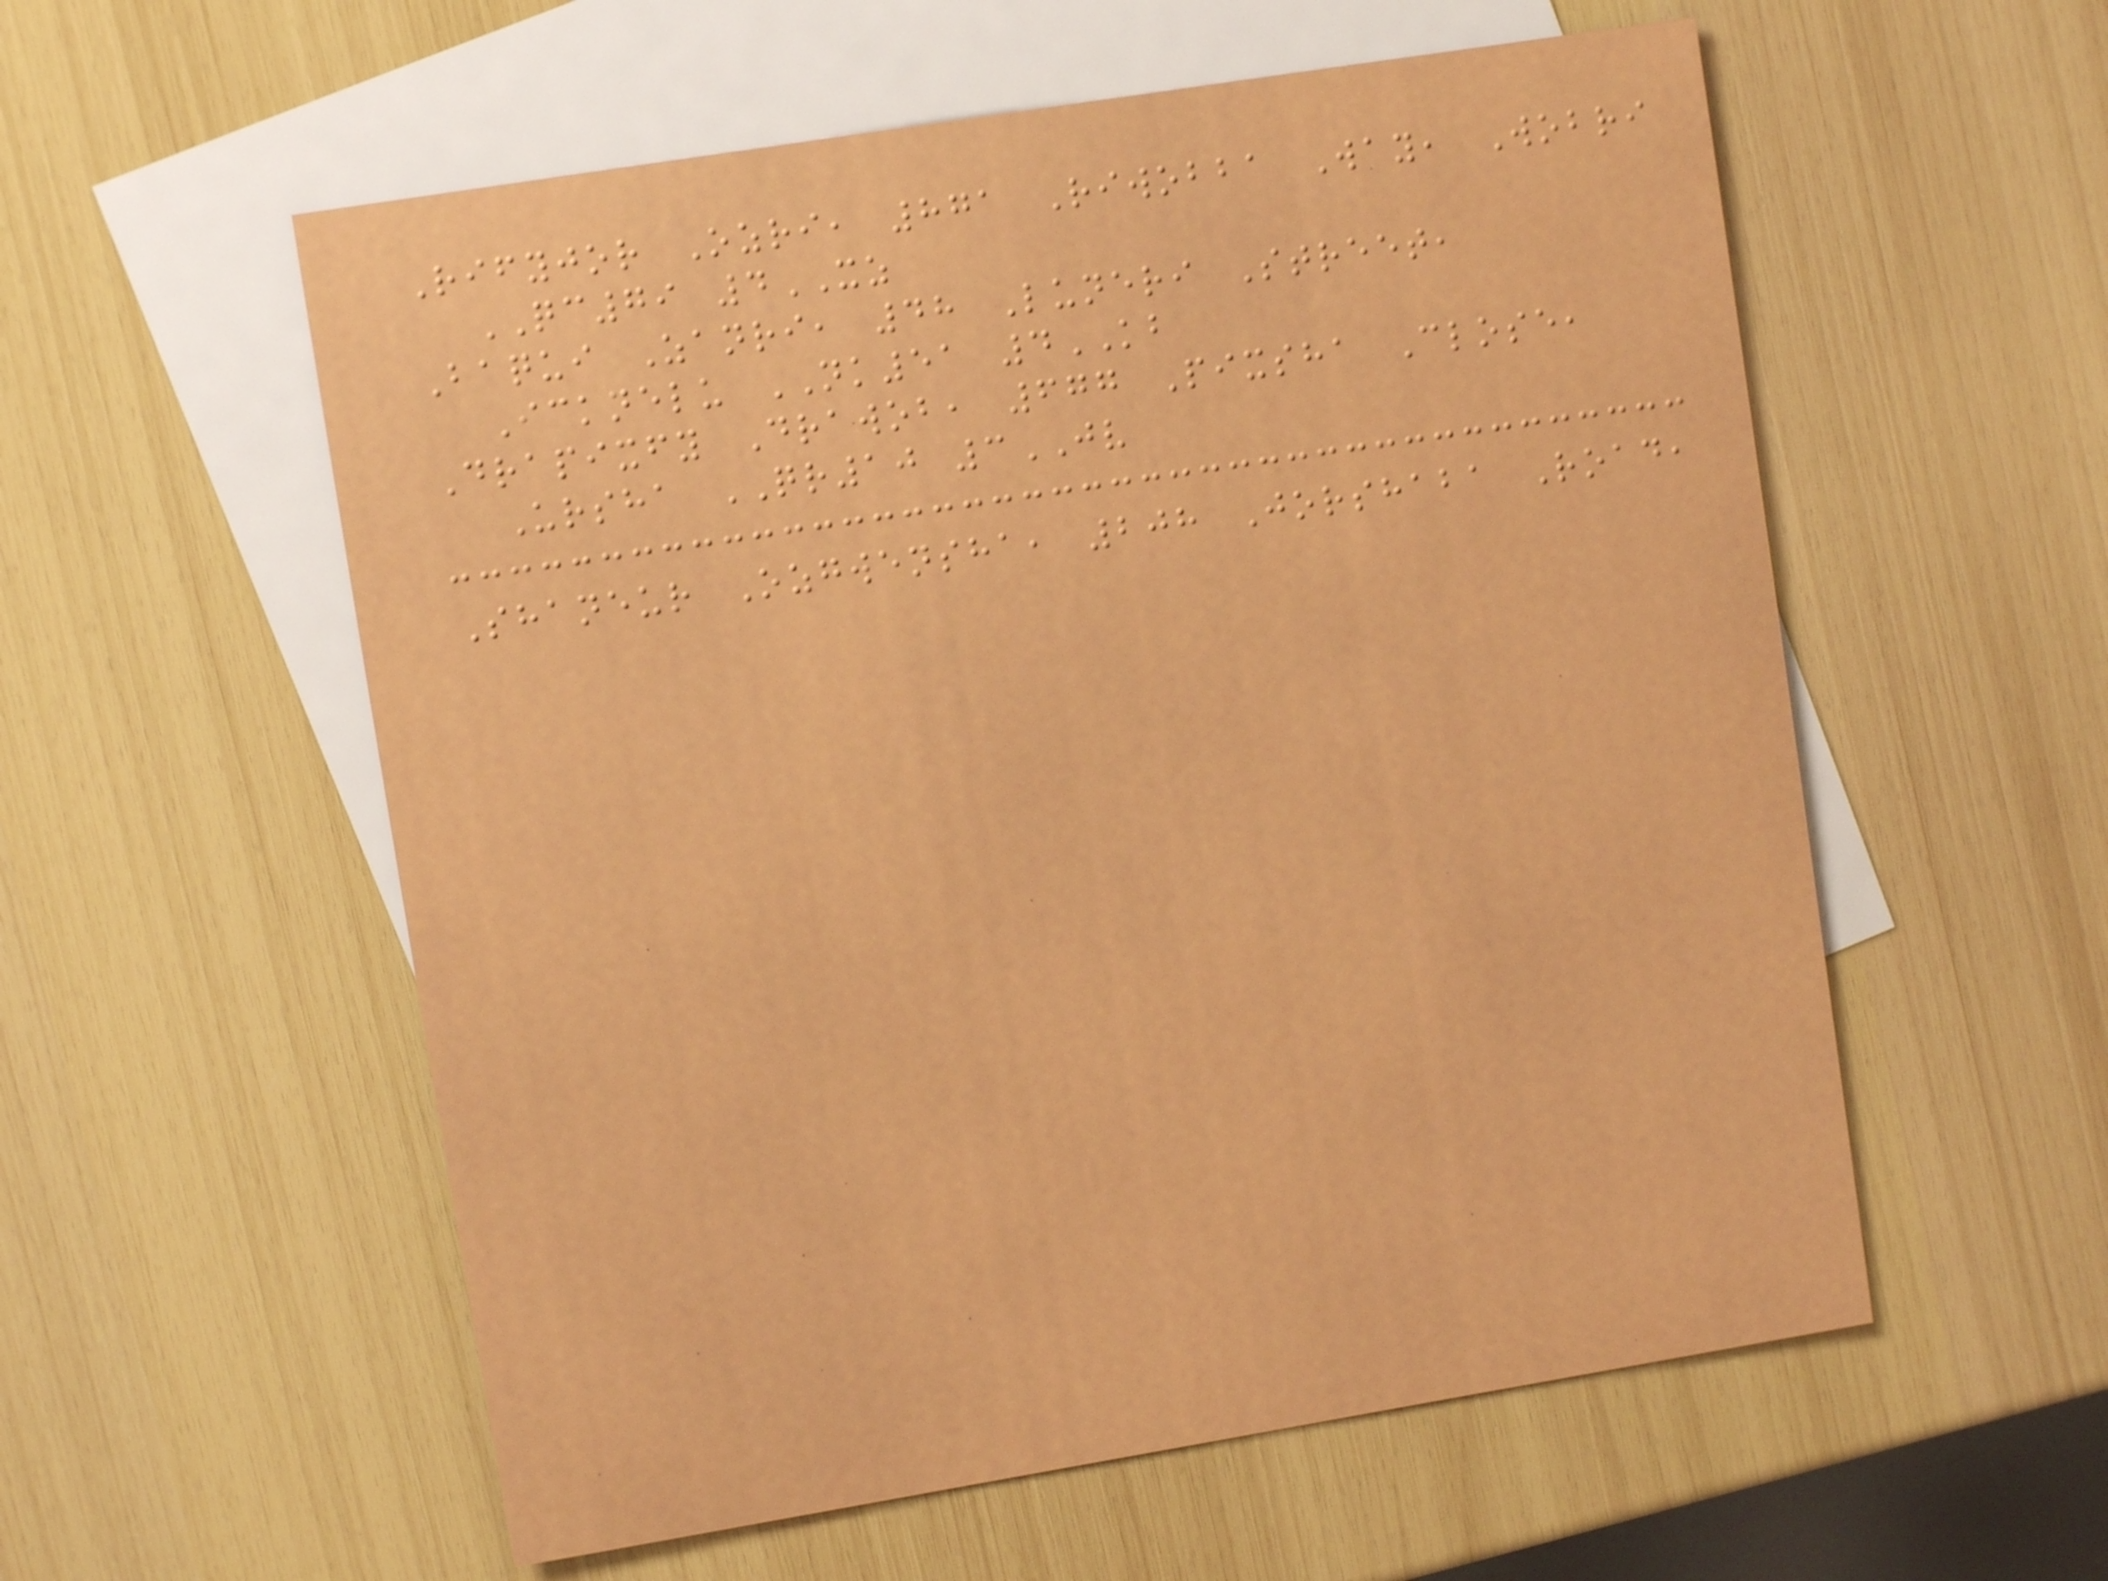Rifyjor Ozri, 871 Riwobba Way, Wobri
QC79 4XZ
Baqui Zanri, 48 Luneri Street,
Icknelu NK51 4KB
Drapixfy Drawob, 677 Pixsha Close,
Ursha QR10 3JV
Shaneur Ozgwensha, 208 Jorshaba Road,
